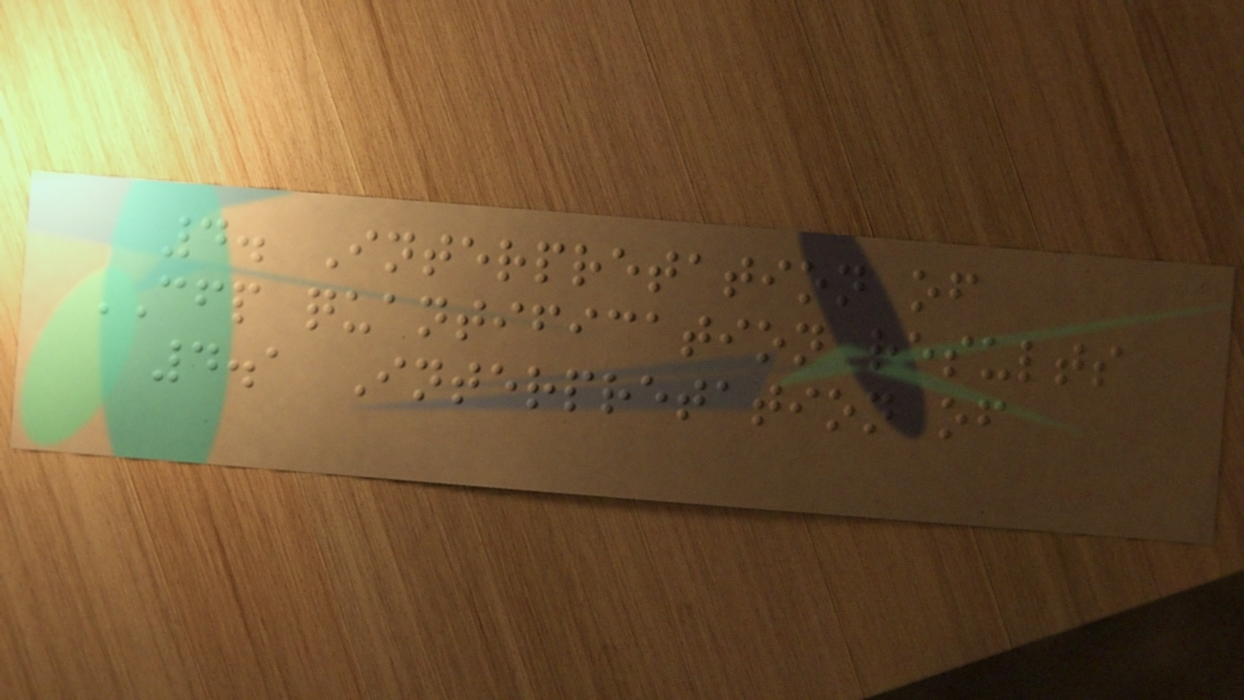4. Interpretation of
CFP quantification results
4.1 Interpretation of
